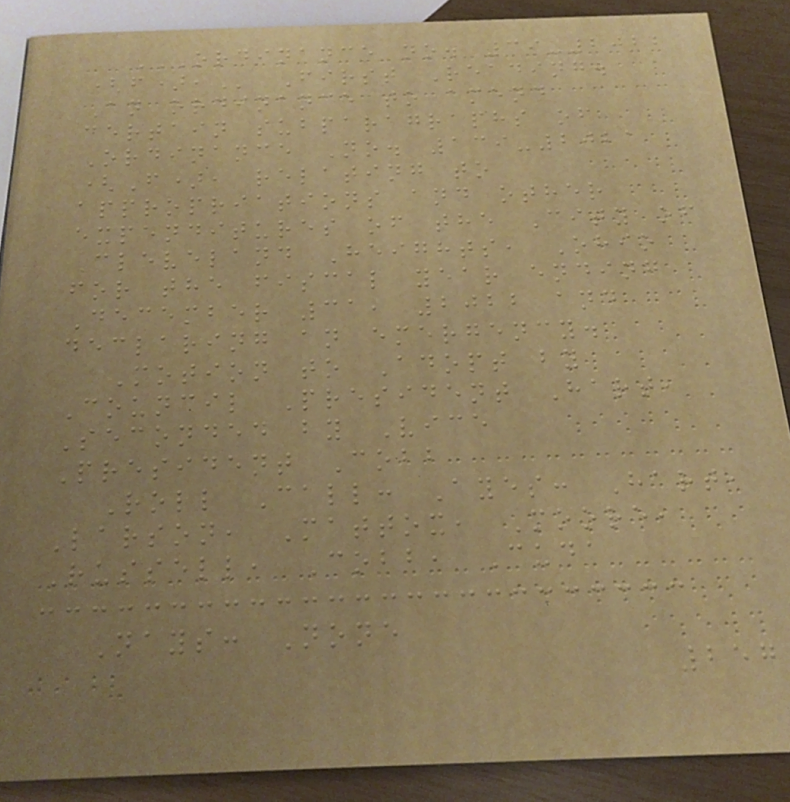ORDINANCE NO. 39-2022
(F), First Reading.
An ordinance to amend
certain subparagraphs of
Ordinance No. 139-2021
(F), relating to
appropriations and other
expenditures of the City of
Cleveland Heights, Ohio
for the fiscal year ending
December 31, 2022 and
declaring an emergency.
Motion to Adopt by
Council President Hart,
Seconded by Vice
President Cobb
Roll Call: Ayes: Hart,
Larson, Mattox, Moore,
Russell, Cobb, Cuda
Nays: None
257
